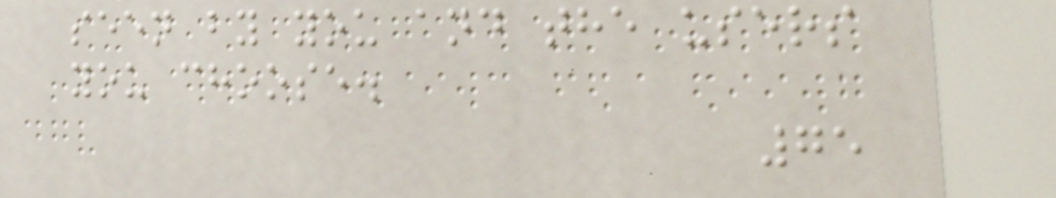seen by you and the users
you choose.
75
